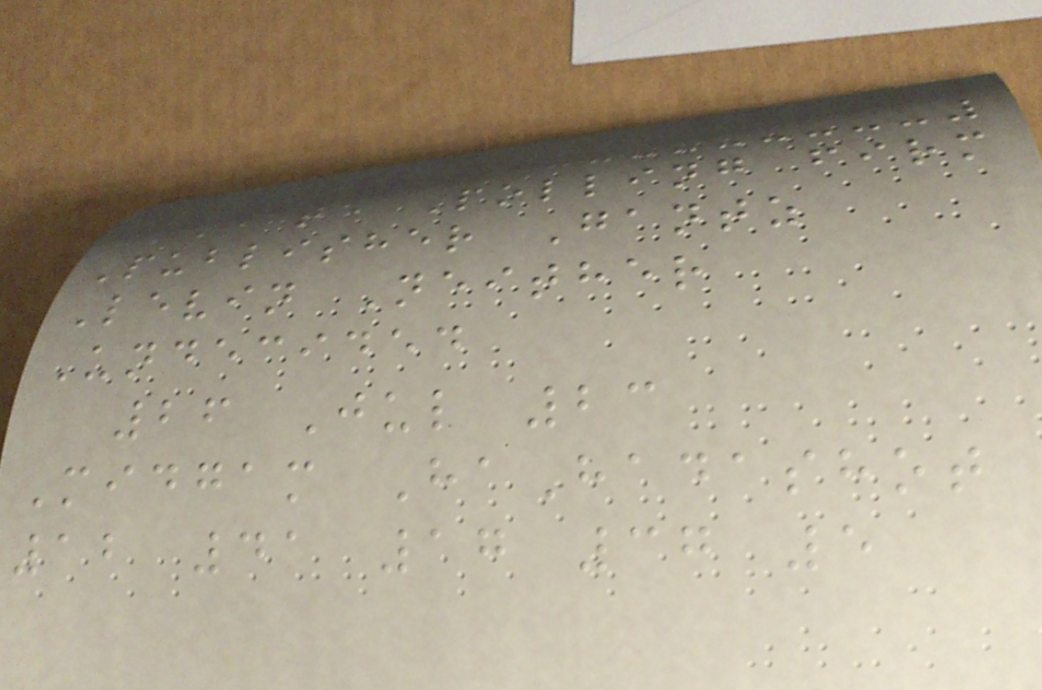Date Polling firm
Publisher Gantz
Levin Neither
Undecided
26 Jul 23
Midgam HaHadashot
12 41 17 37 5
